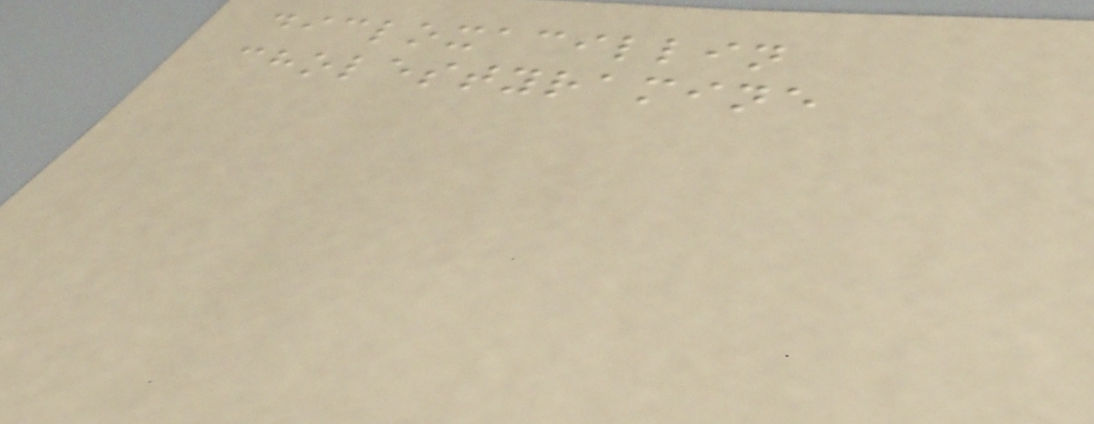dicloxacillin
cholestyramine
